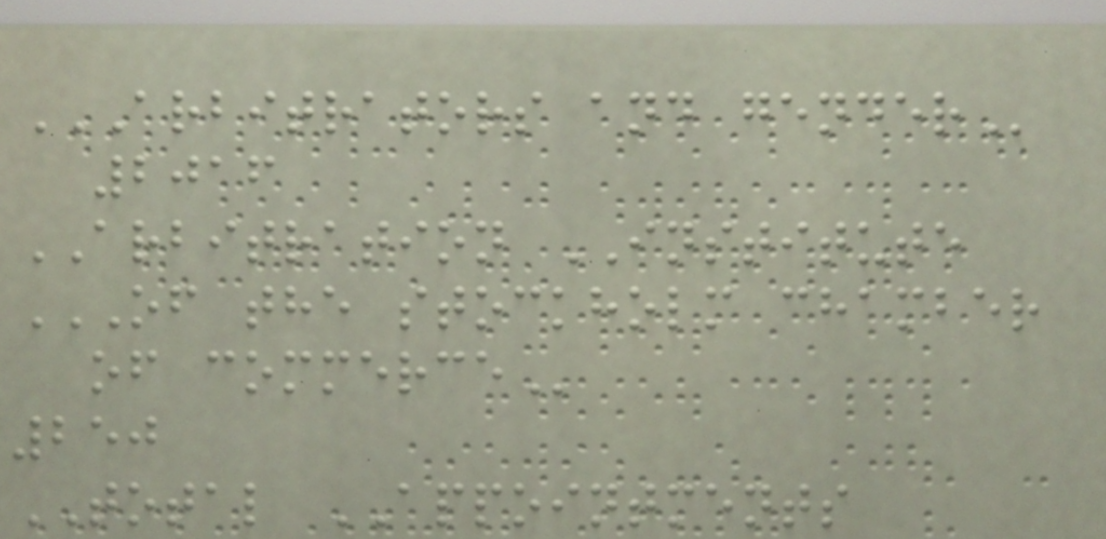ARBITRATORS AND GENDER
2016
ARBITRATION INSTITUTE
OF THE STOCKHOLM CHAMBER
OF COMMERCE
250
TOTAL APPOINTMENTS
